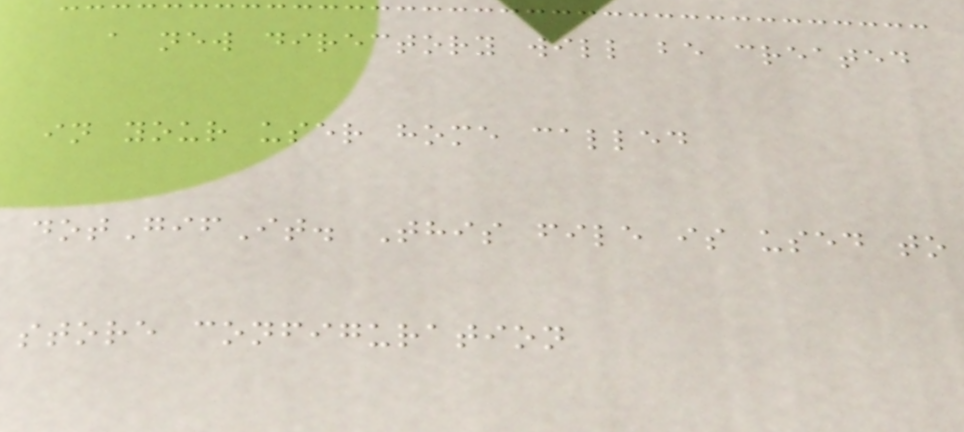a new directory will be created
in your user home called
dotGifIt. This file is used to
store configuration
